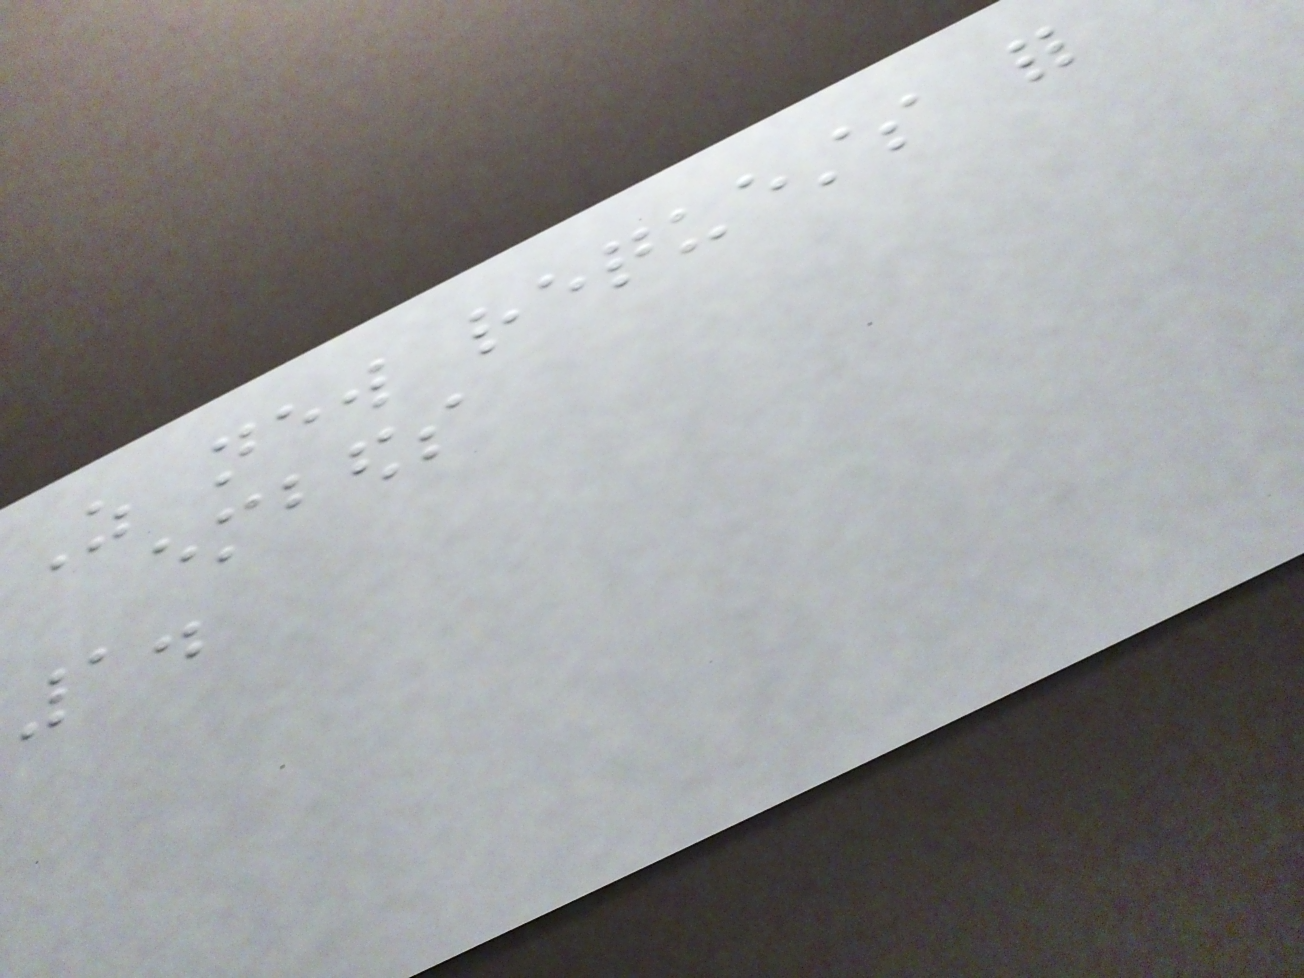As new requests for
embeds
1.
